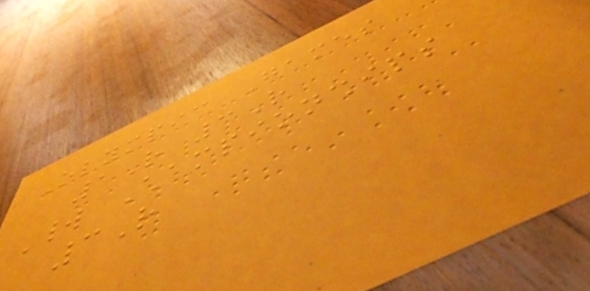Olympic Games
1R 3R
World Championships
3R
